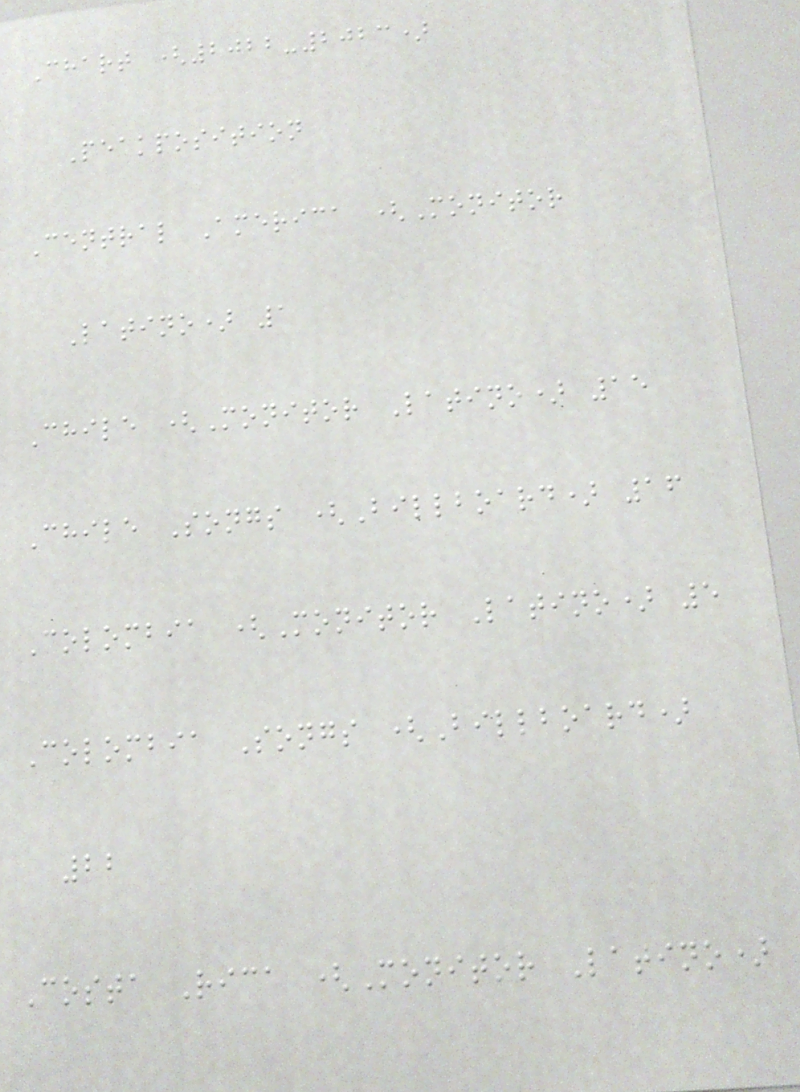Chart (2022-2023)
Peakposition
Central America (Monitor
Latino) 1
Chile (Monitor Latino) 15
Chile Songs (Billboard) 16
Colombia (Monitor Latino) 5
Colombia Songs (Billboard)
22
Costa Rica (Monitor Latino)
